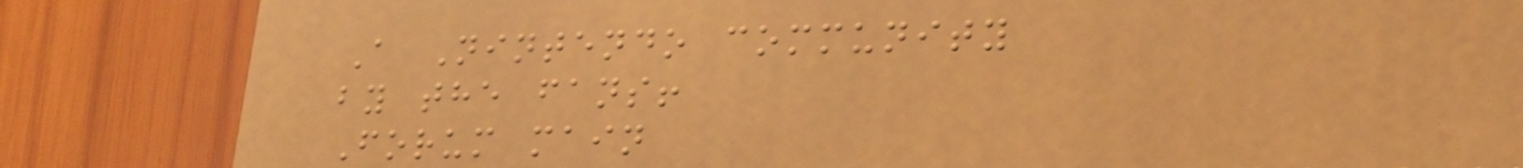A Nintendo community
by the fans!
Forum main
